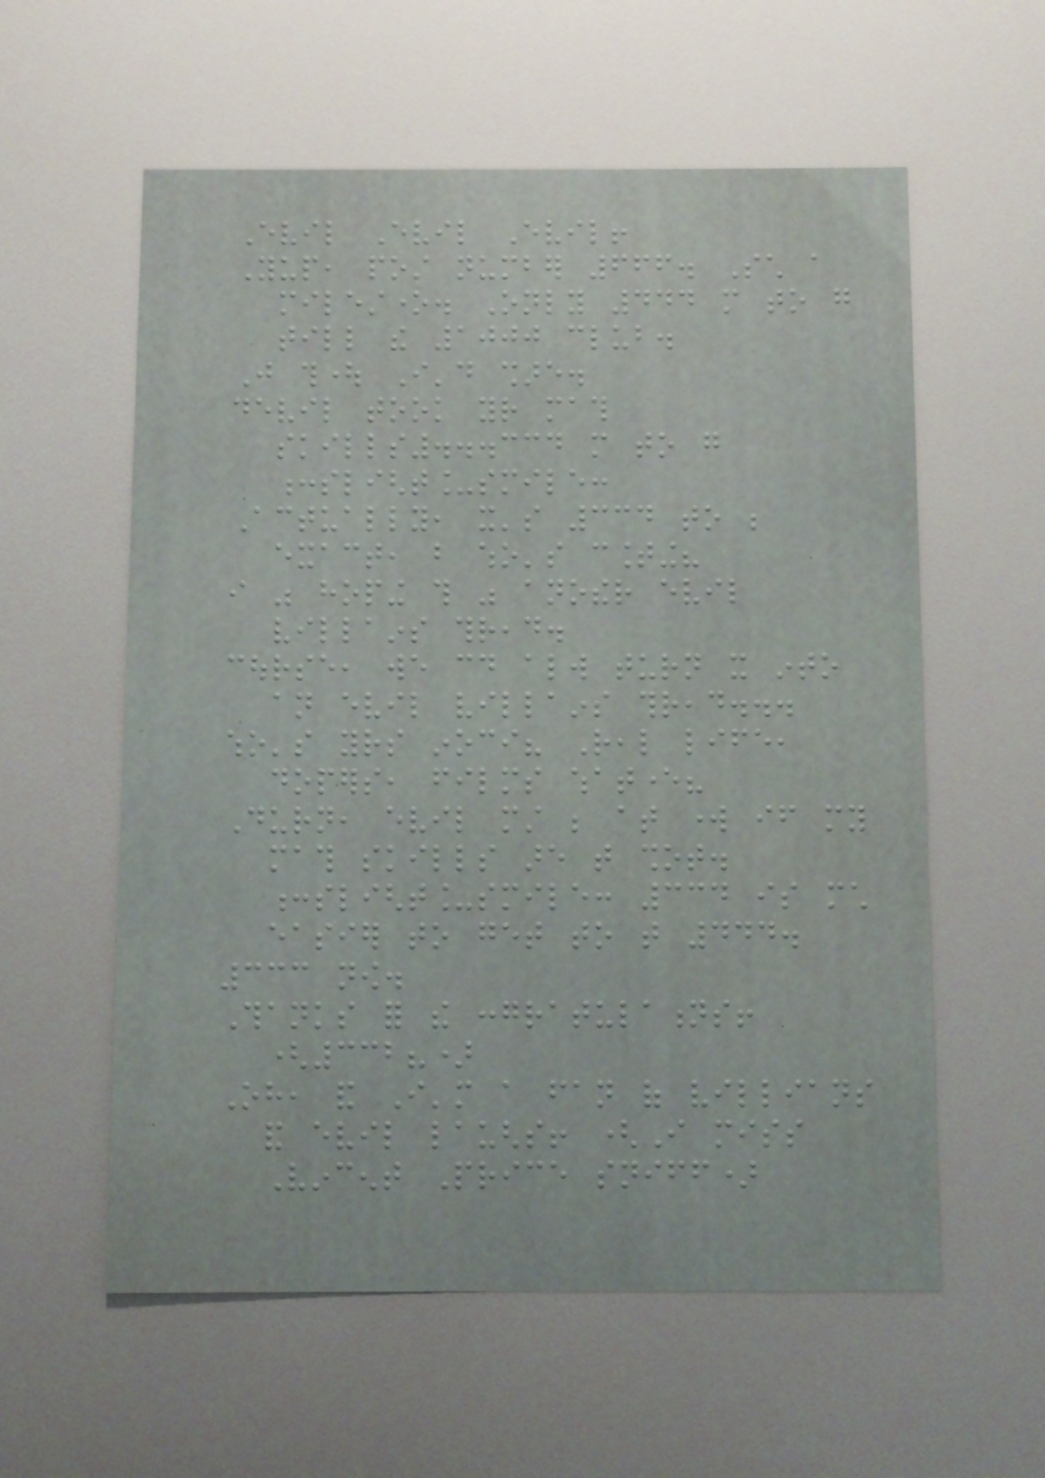Evil Evil Evil!
Yup, post number 666. Such a
milestone. Only 444 more to go
till the 1000 club.
Just thought I'd share.
devil took your math
skills...334 more to go
:slight_smile:
Actually, it's 334 to be
exact, but who's counting?
i was hoping this was another evil
villains thread.
course, we could always turn it into
an evil villains thread...
who's yours inoci? Real life,
dopers, films whatever?
Durn, evil must be at work if my
math skills are that shot.
:slight_smile: 334 is much
easier to get to that 444.
333 now.
Thanks for the congratulations!
(332?)
Oh, and I'm a fan of villians
and evil laughs! (I miss
Vincent Price sniff)
